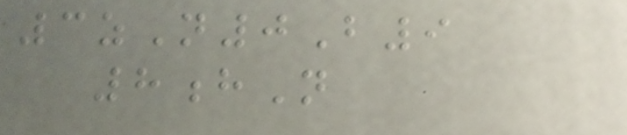3zN0B9
8hN
